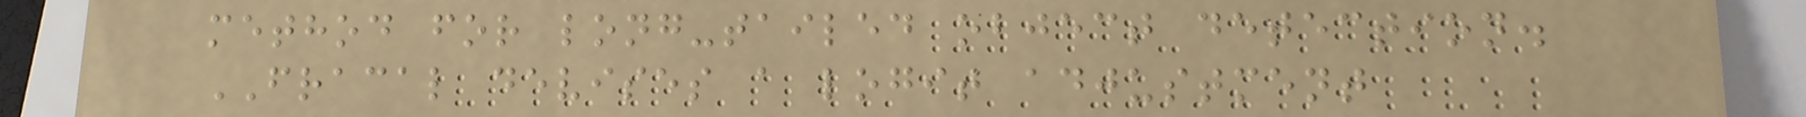method for long-tailed object detection.
FRACAL devises a logit adjustment
